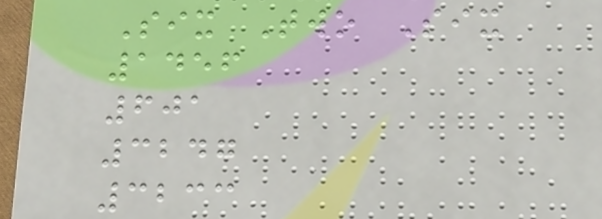Six Two Six
1456
601
3247
3233
